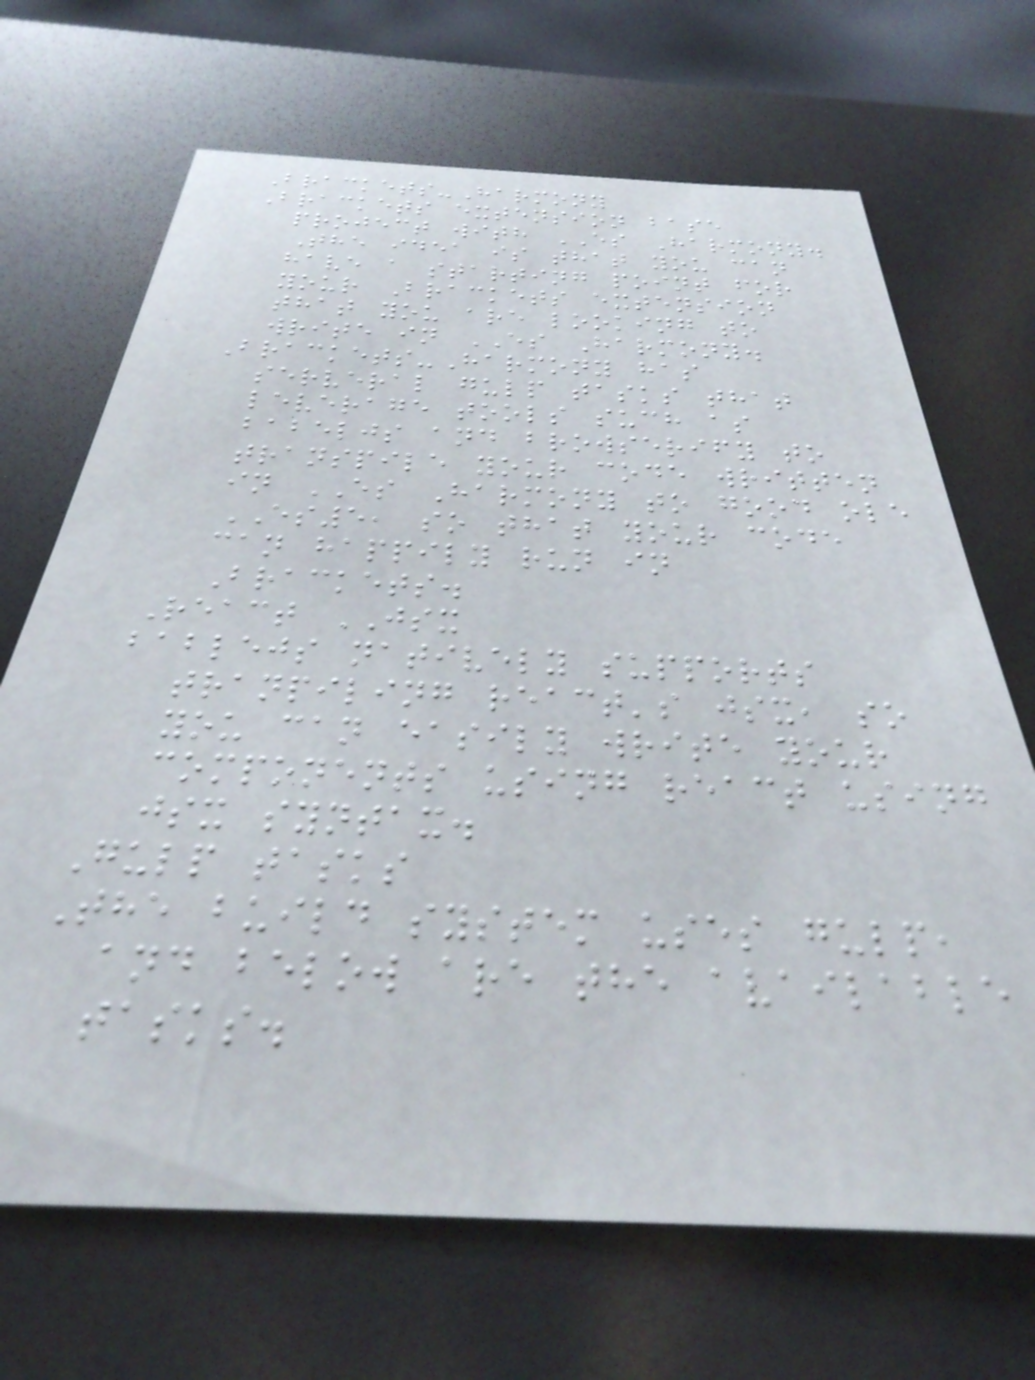Brackets-Harmony
Brackets extension base
project with ES Harmony.
The idea is that you can
have a starting point for
your Brackets extension
that you are looking to
write in ES Harmony.
Brackets-Harmony has
serveral gulp tasks that
leverage tools such as
babeljs and browserify to
transpile your code written
in ES Harmony to good ole
ES5, so that your code
can happily run in
Brackets.
React JSX
bablejs natively supports
tranpiling react's jsx, so
you can easily write your
components using react using
jsx syntax.
Gulp tasks
The build system uses gulp,
and below are the available
tasks.
